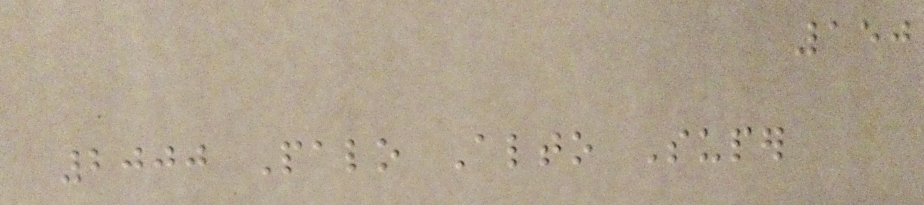150
2000 Palo Alto Super
